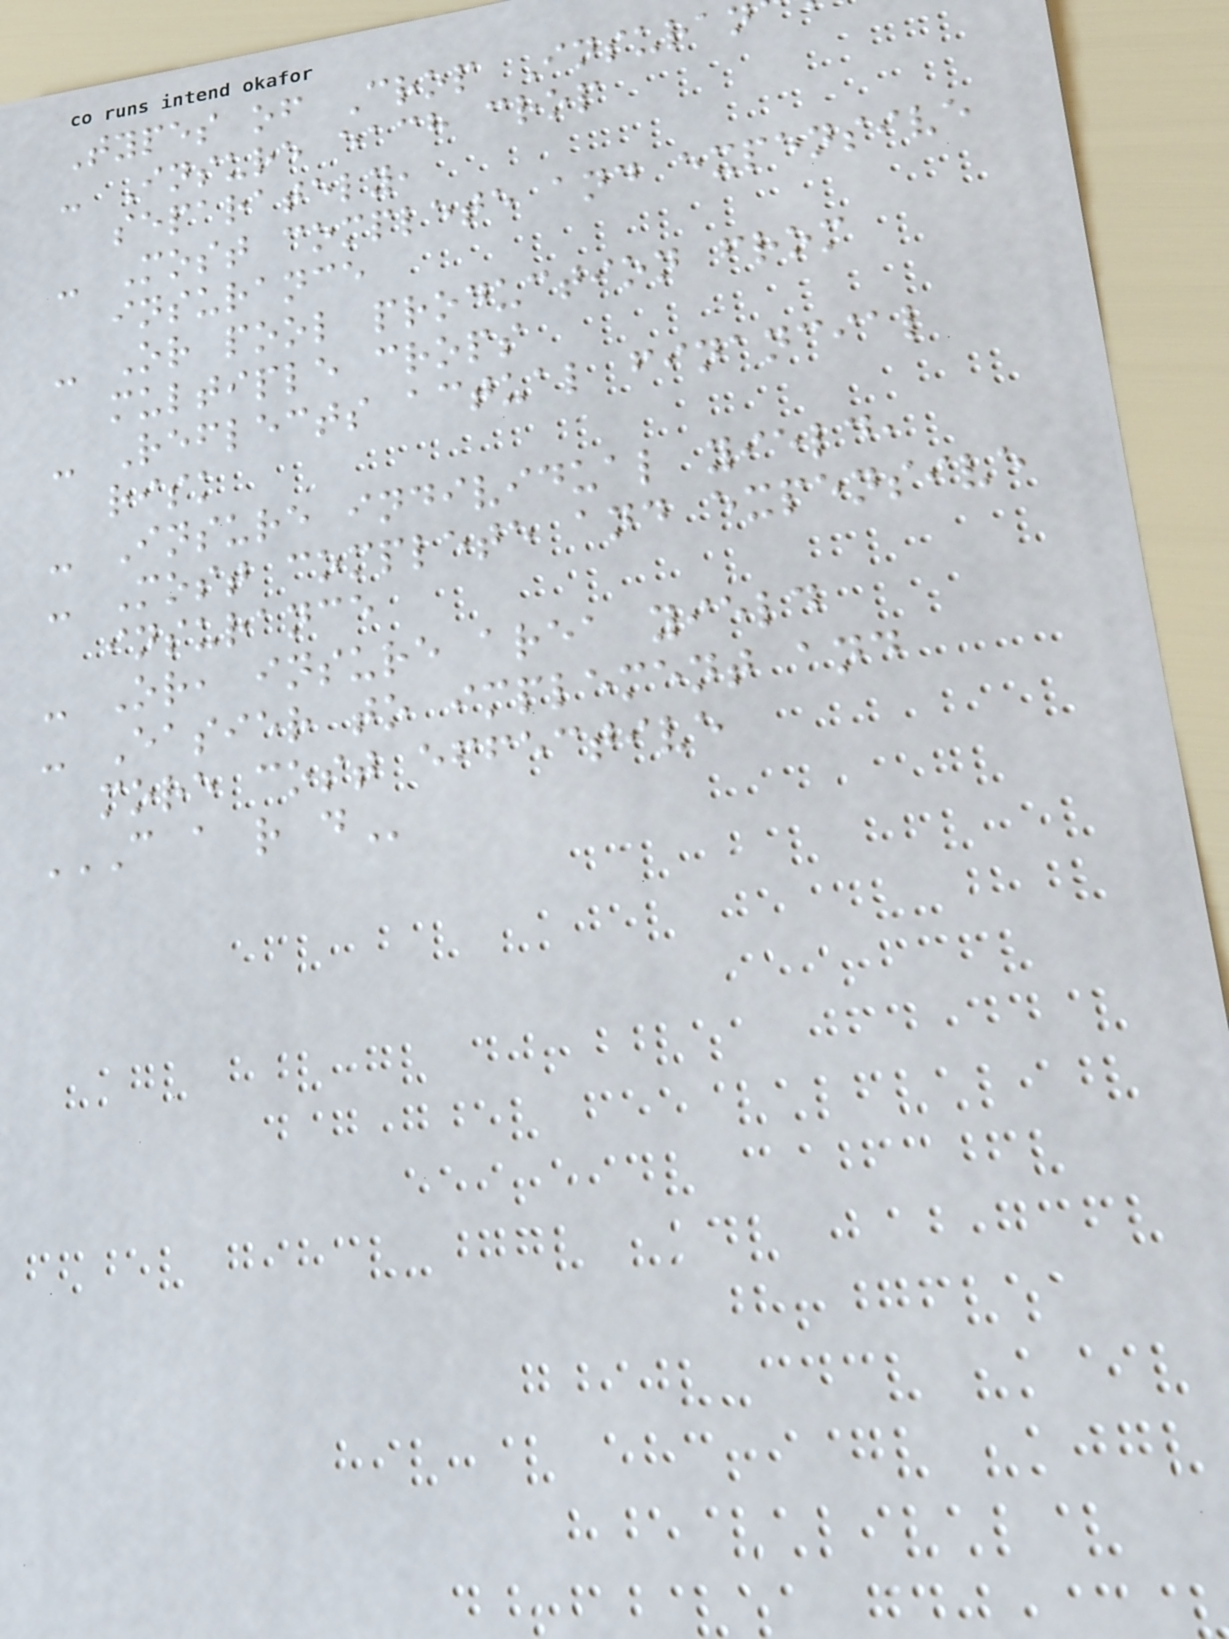Types of Crop Insuran
- Insure each crop
separately,
- Most complete and expensive
insurance
- Or pool production from
multiple crops
- Reflects actual financial
risk
- Insure individual yield,
- Most complete and expensive
insurance
- Or, insure area yield
- Easier to implement and
more cost effective
C A R D
